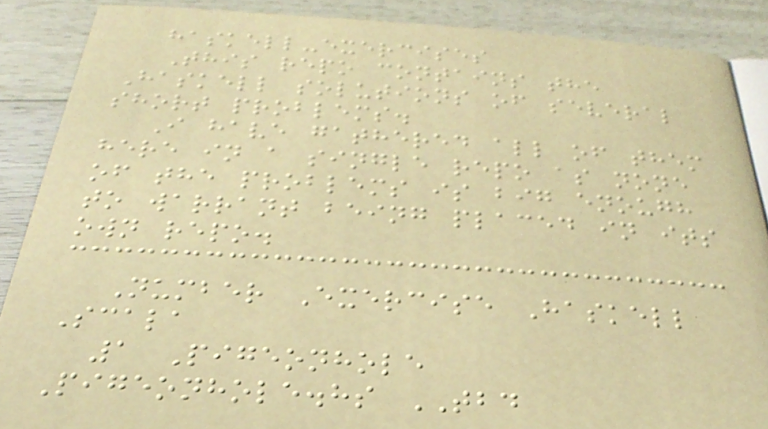haskell-exercises
This repo contains the
Haskell solutions of several
short problems.
I have gathered all of them
here in a single repo as none
of the problems is big enough
to warrant being placed in its
own repo.
Number Exercise Haskell
Scala
1 Pigeonhole
Pigeonhole.hs TBD
